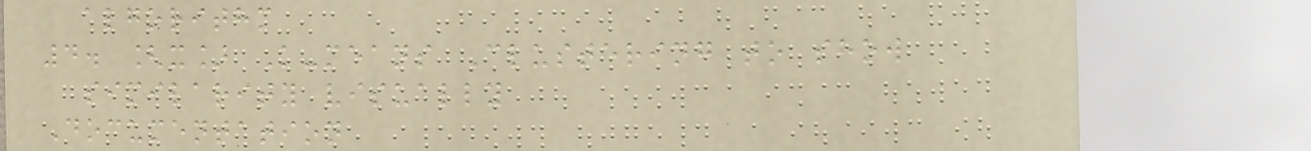algorithm
4. [x] K-means Clustering to show
similarity visually
Documentation
